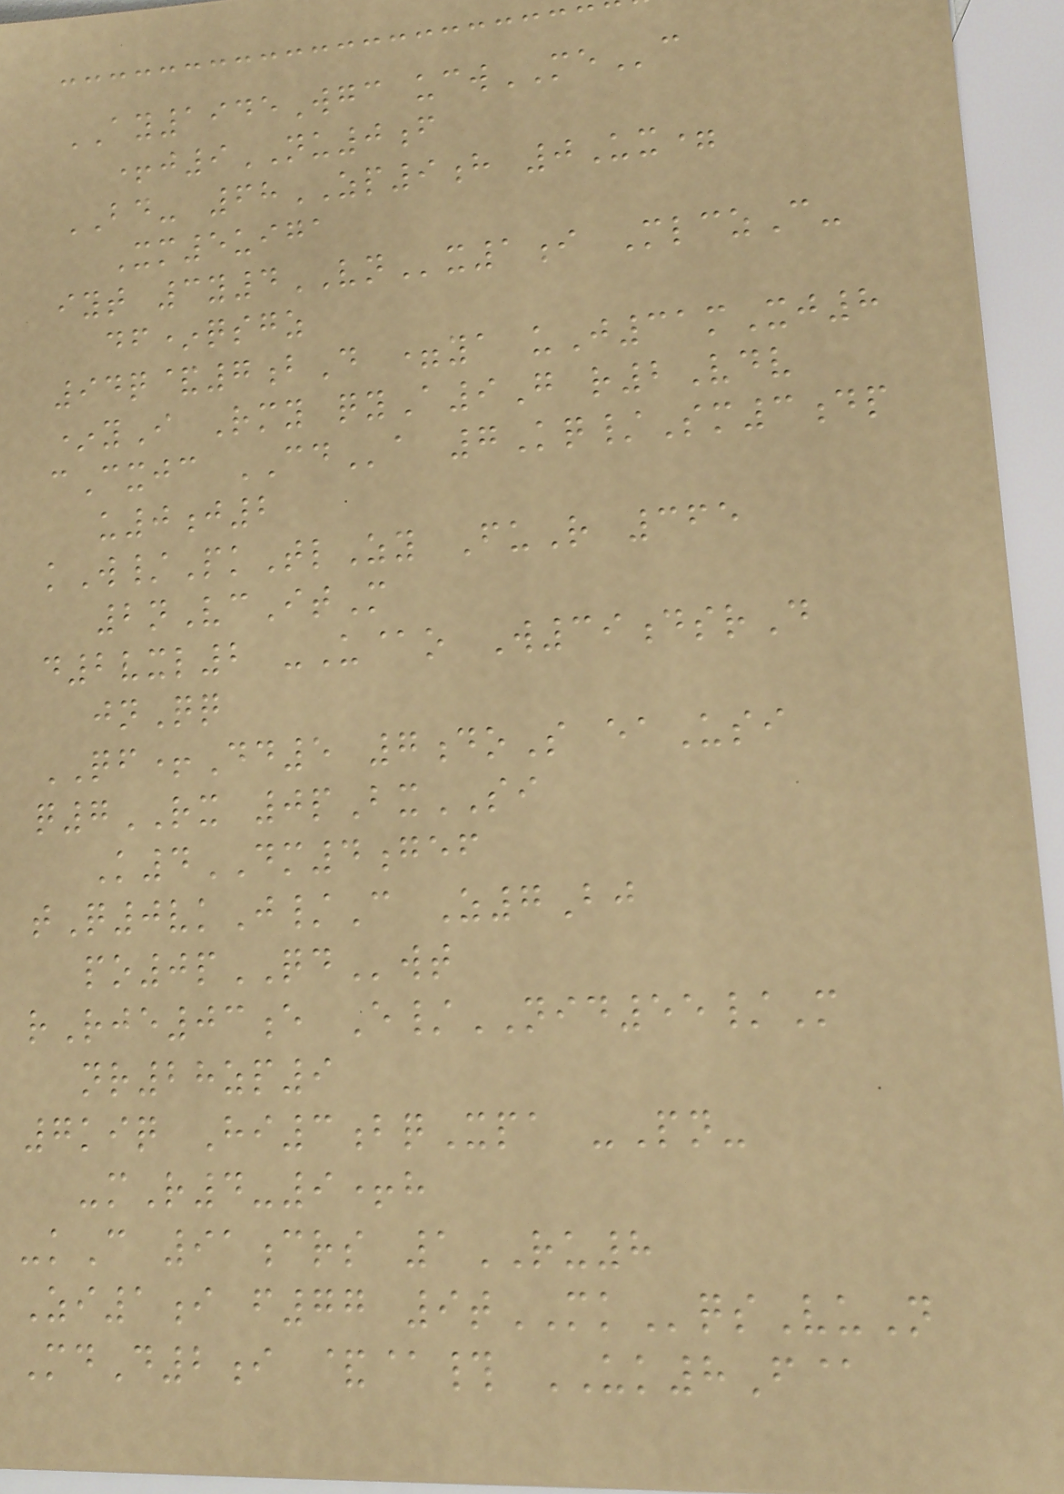AY1945Wgc ucwMEc
+j9NU0f
BD- 68ZP9h 0Ux=
Xm5uiga
iyt 3y4VNx1i MlczC-
df*qsgz
94q&7bD =ya uJ31mXj8
*yI Rmy qyA9G r2Vdv
cCxjc CDa 7Kq/Sm3dp
u0j2
kW/PkTlZy FuR 365
2nVcItM
d2vxl2 -U@o W39dsrD
jnQq
QF+Dd5 7doS eaUsi
q7RX 0pBxSI
K4DM4gef
tQ0vkJ/C Z7Bj
po0pQDwt
rRje03e E/NID55/M
nr28zp9
7kiq Hi3bqXpa -Pn-
-mR4-9+h
-kC 91crs 1RU8
Zi1i f77 9tMKqsVuN
MdD2i &@# UK8F@
